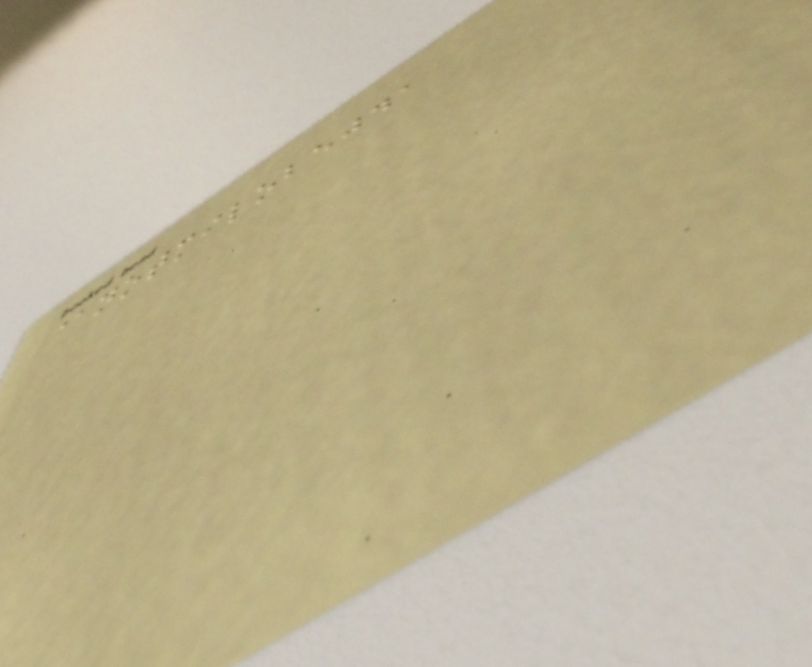@notmilobejda
